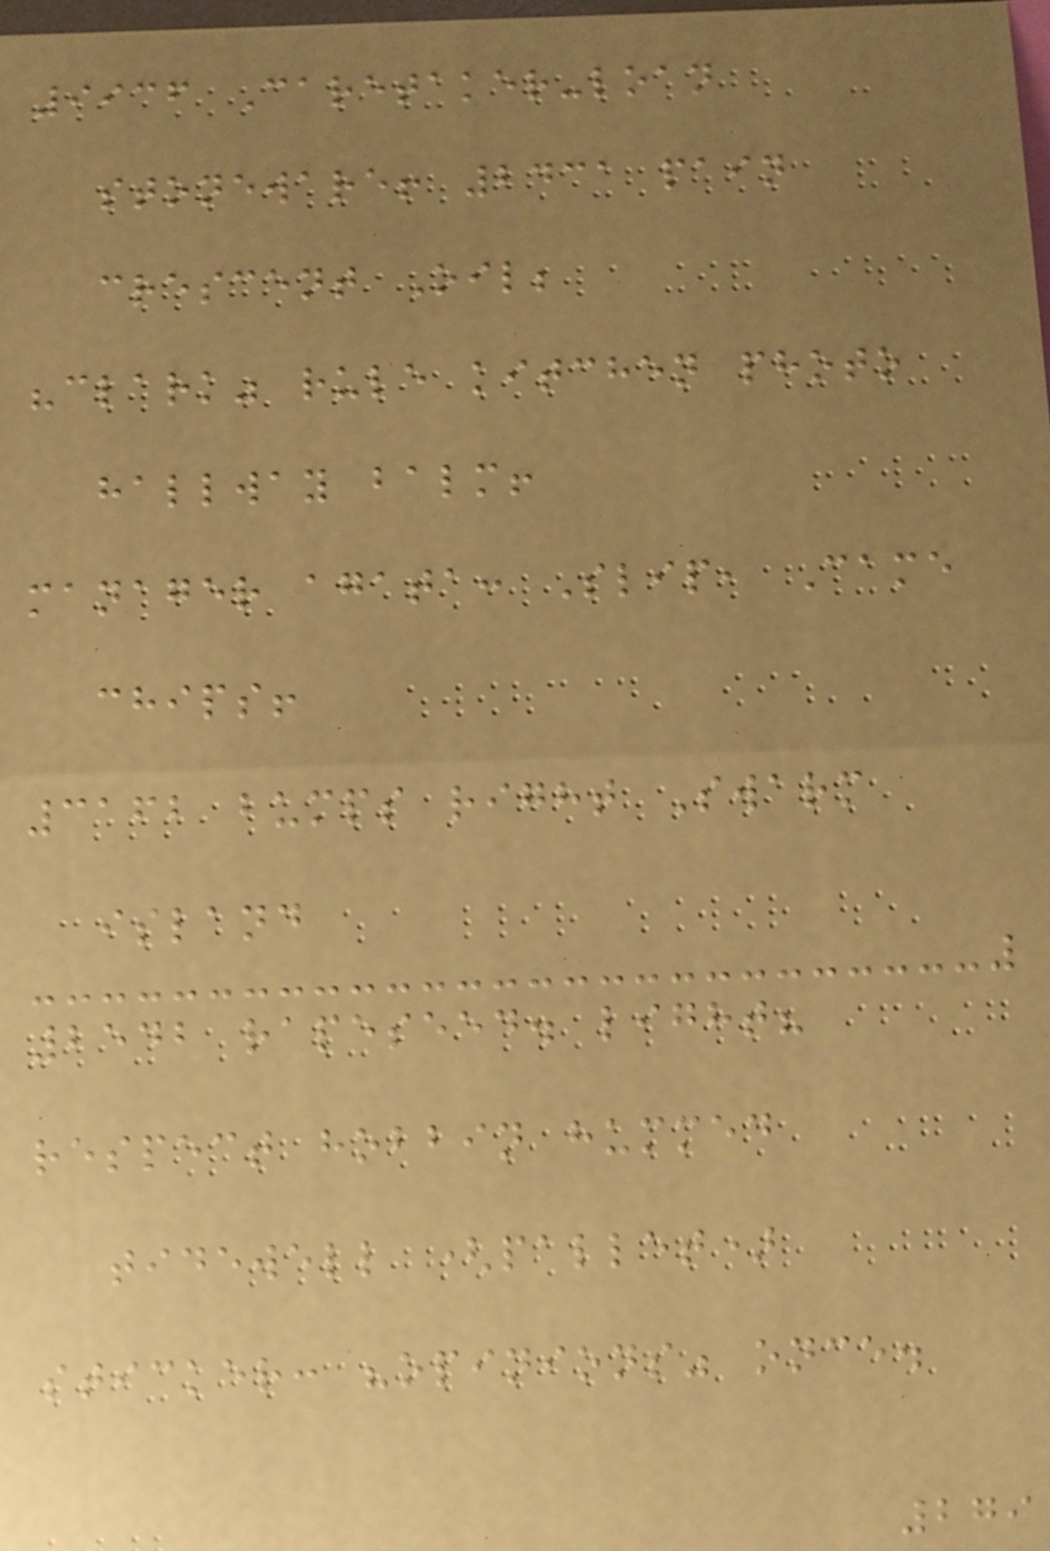9936 Caretaker-loan
stoneware! 2431 pain
crescent Oil;
"clark" rule kitchen photo
hallway balm!
manager agata: Slip, Came
chips!
3162 bumps right Swarm
island
2542 rapeseed. light?
respect hobbin hummed
tidewell (pallet)
sticker: "opinions" once.
279
